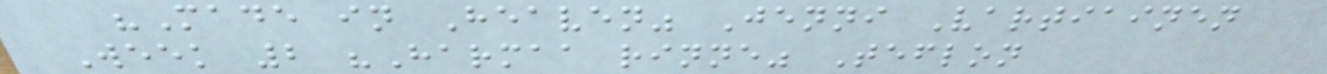"Made in Heaven" Jenni Vartiainen
Week 2 "Harmaa rinne" Teflon
